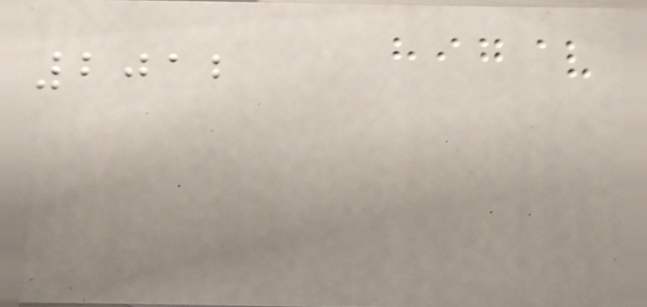2012
